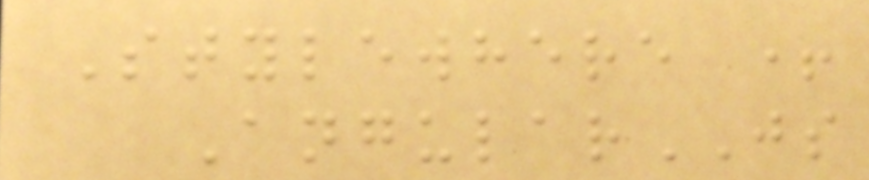Stylewhere +
AngularJS
